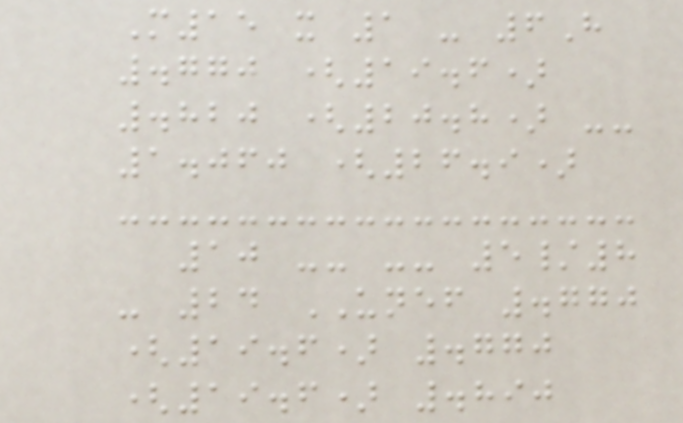M15 x 1 - 6H
.770 (19.6)
.820 (20.8) --
1.060 (26.9)
10 -- -- 5/8
- 24 UNEF .770
(19.6) .770
(19.6) .890
